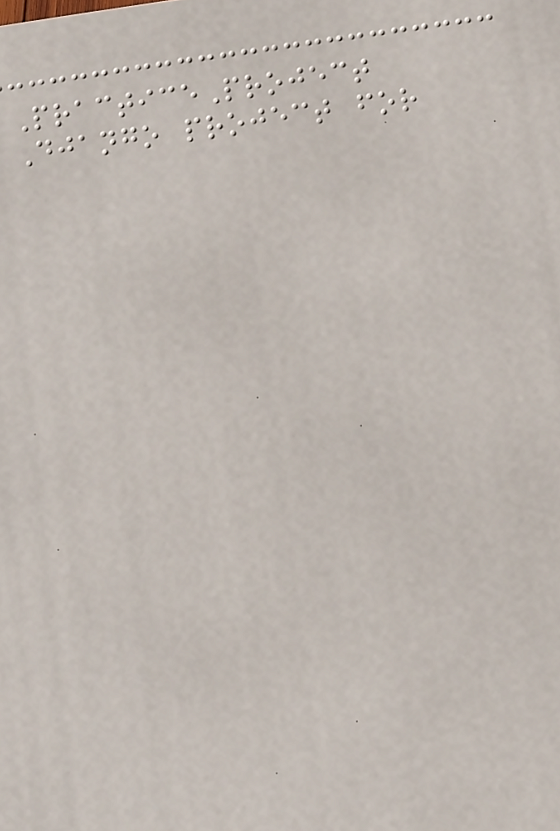PracticeProject
Django project for
